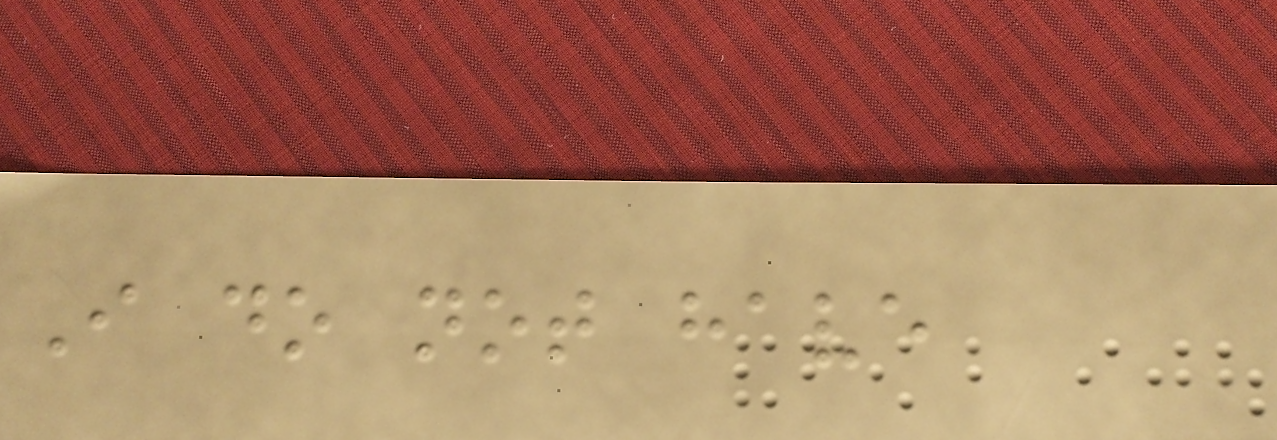I do not have
